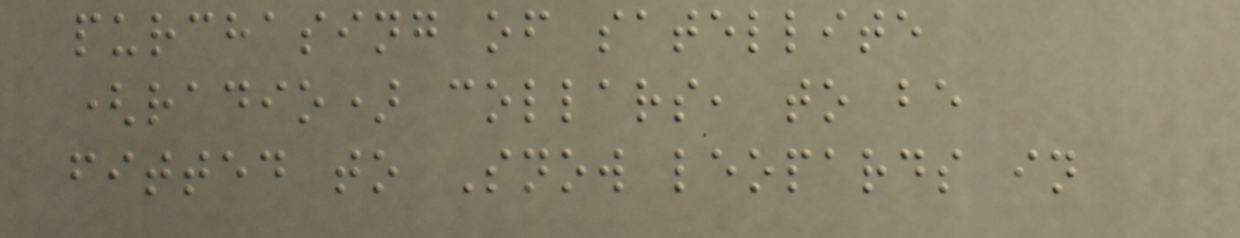purchasing of satellite
(radio) collars, to be
fitted to Snow leopards in
